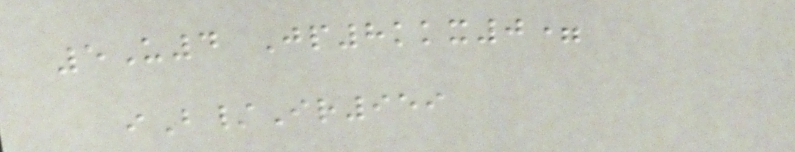5U4 Jp8kkx0=
iB/Ir959
